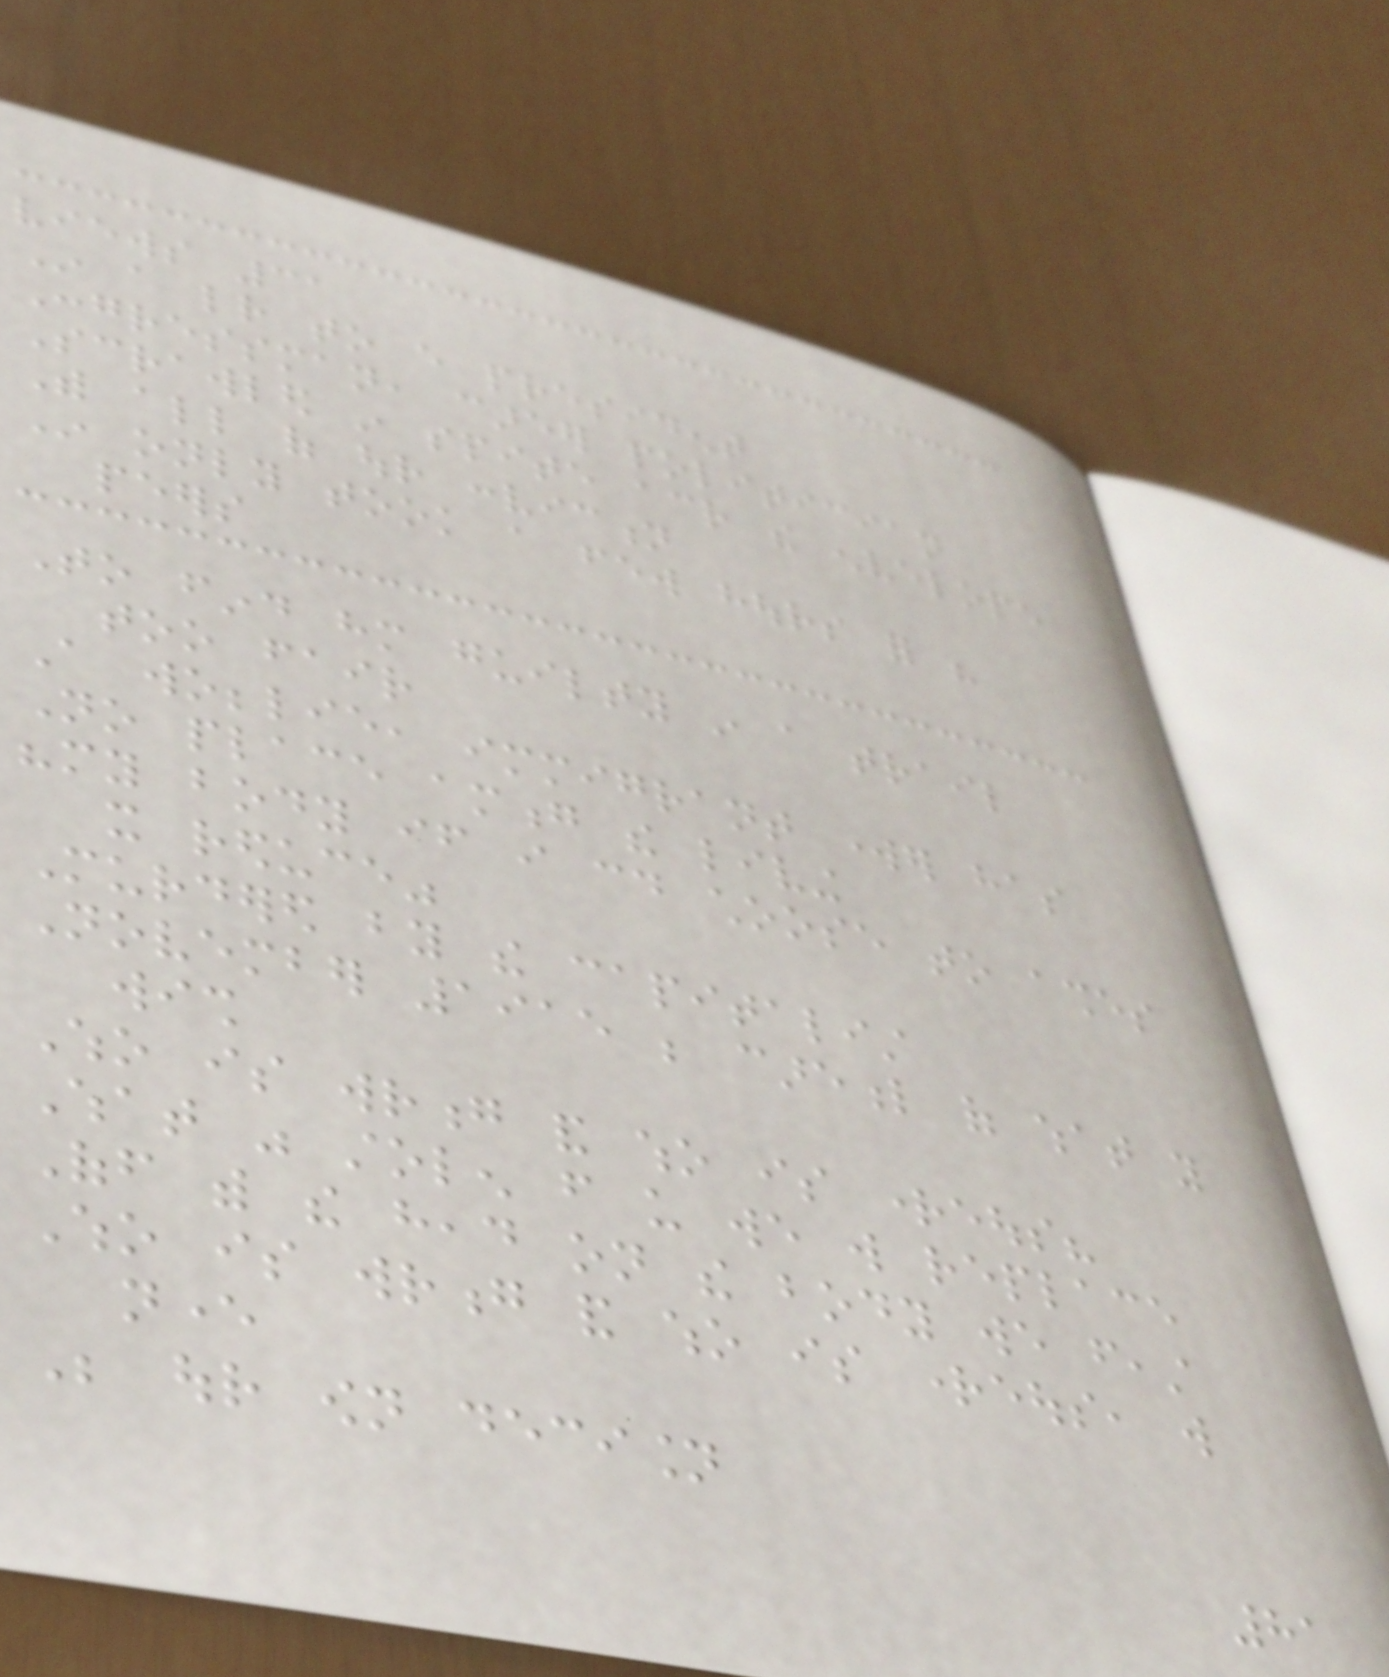views 31
In a letter to every president
Congressman, career politician
Scrawled in spite across the envelope
With all of our conviction
In only took a few hours for his
peers
To find him guilty in a trail
too fair
A wobblie, immigrant worker has
No place among the living
"my body if i could choose to ashes
it reduce"
Murdered by the capitalist
November 1915 be careful of what you
wish
Who is wrong and who is righteous?
What was stolen from us we will replace
Off with the head on the body we feast
Who is wrong and who is righteous, will
never
Be our own decision
81
